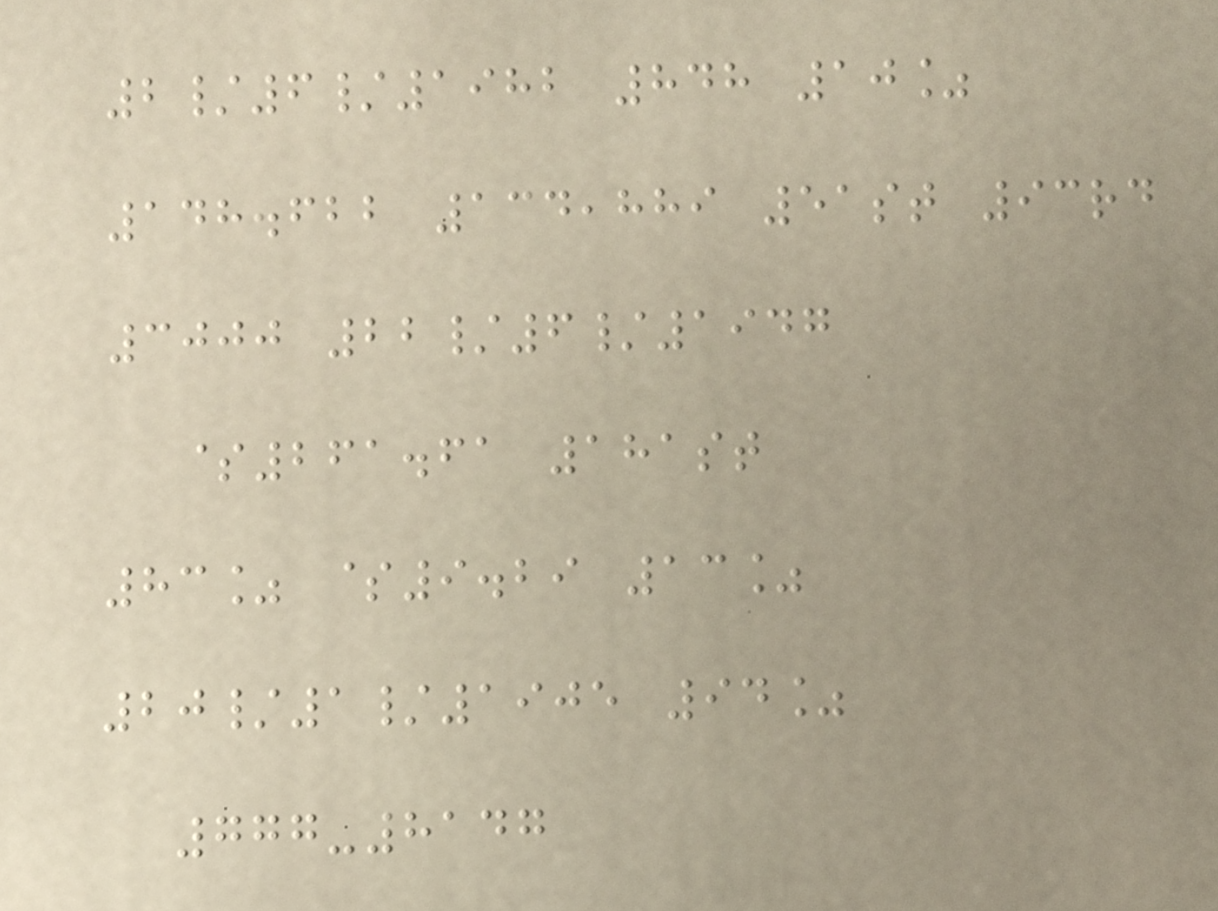2/6/1982 848 10%
148.622 134,889 51st 93rd
3000 22/6/1947
$261.61 181st
83% $9.29 13%
20/1/1905 94%
777-8147
